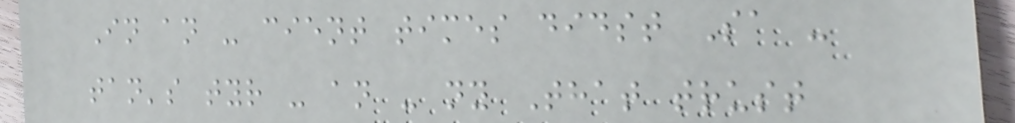In an - cient times didst Sa -
tan's tyr - an - ny That trust
